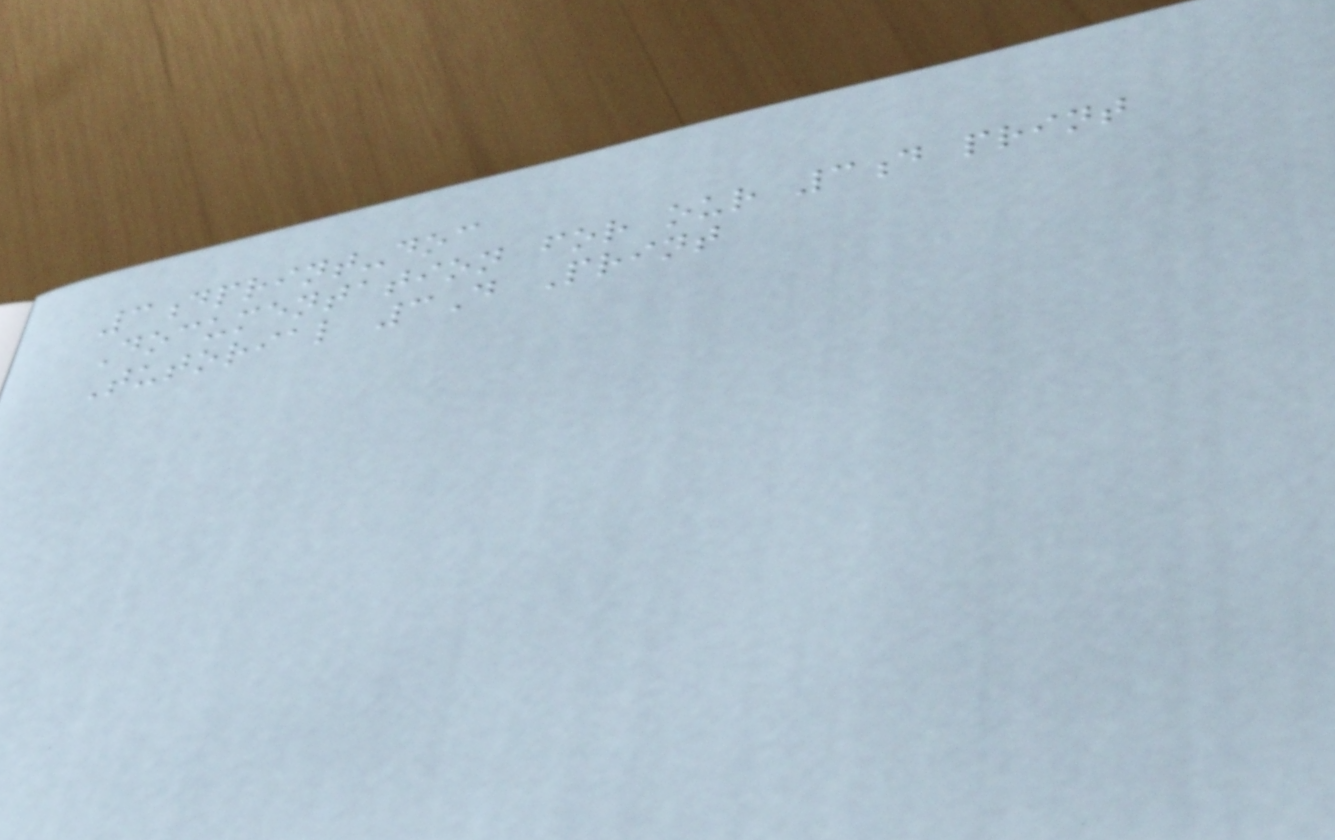3dprint-doc
Documentation for our 3d print
Tutorial 3D Print
